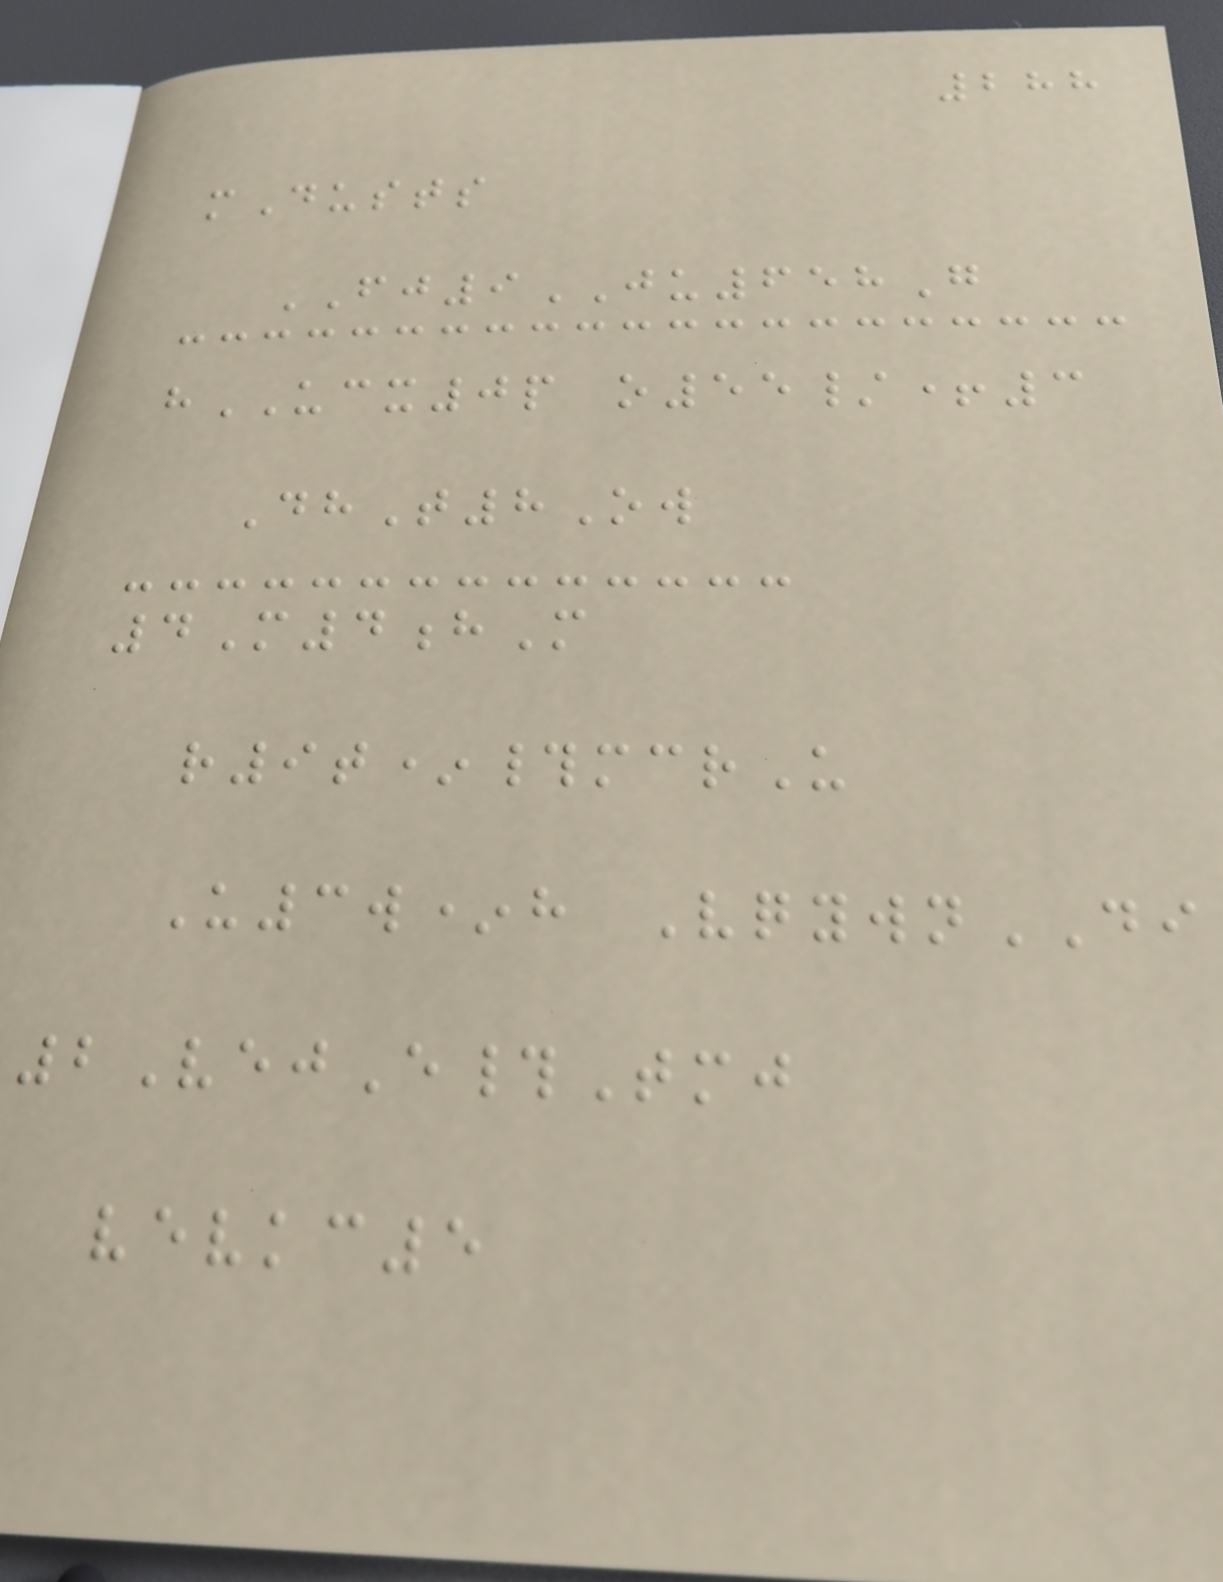288
mDusts
FJ9JU658G
hUCX0p o55/+3
DhT8Ow
4M4hM
r9t*#mcrU
U3w*h VqywnDI
2VejE#Tmj
vevkc5
